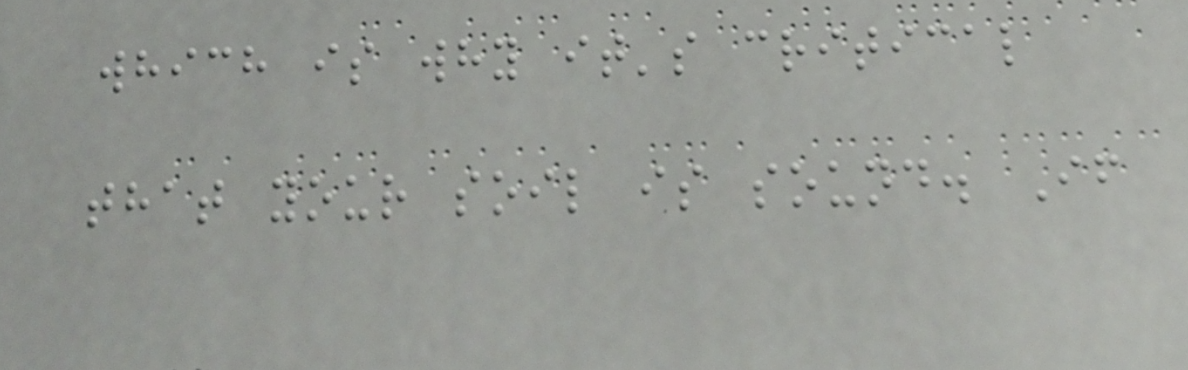which is why it's critical
that your soil is sound. If
